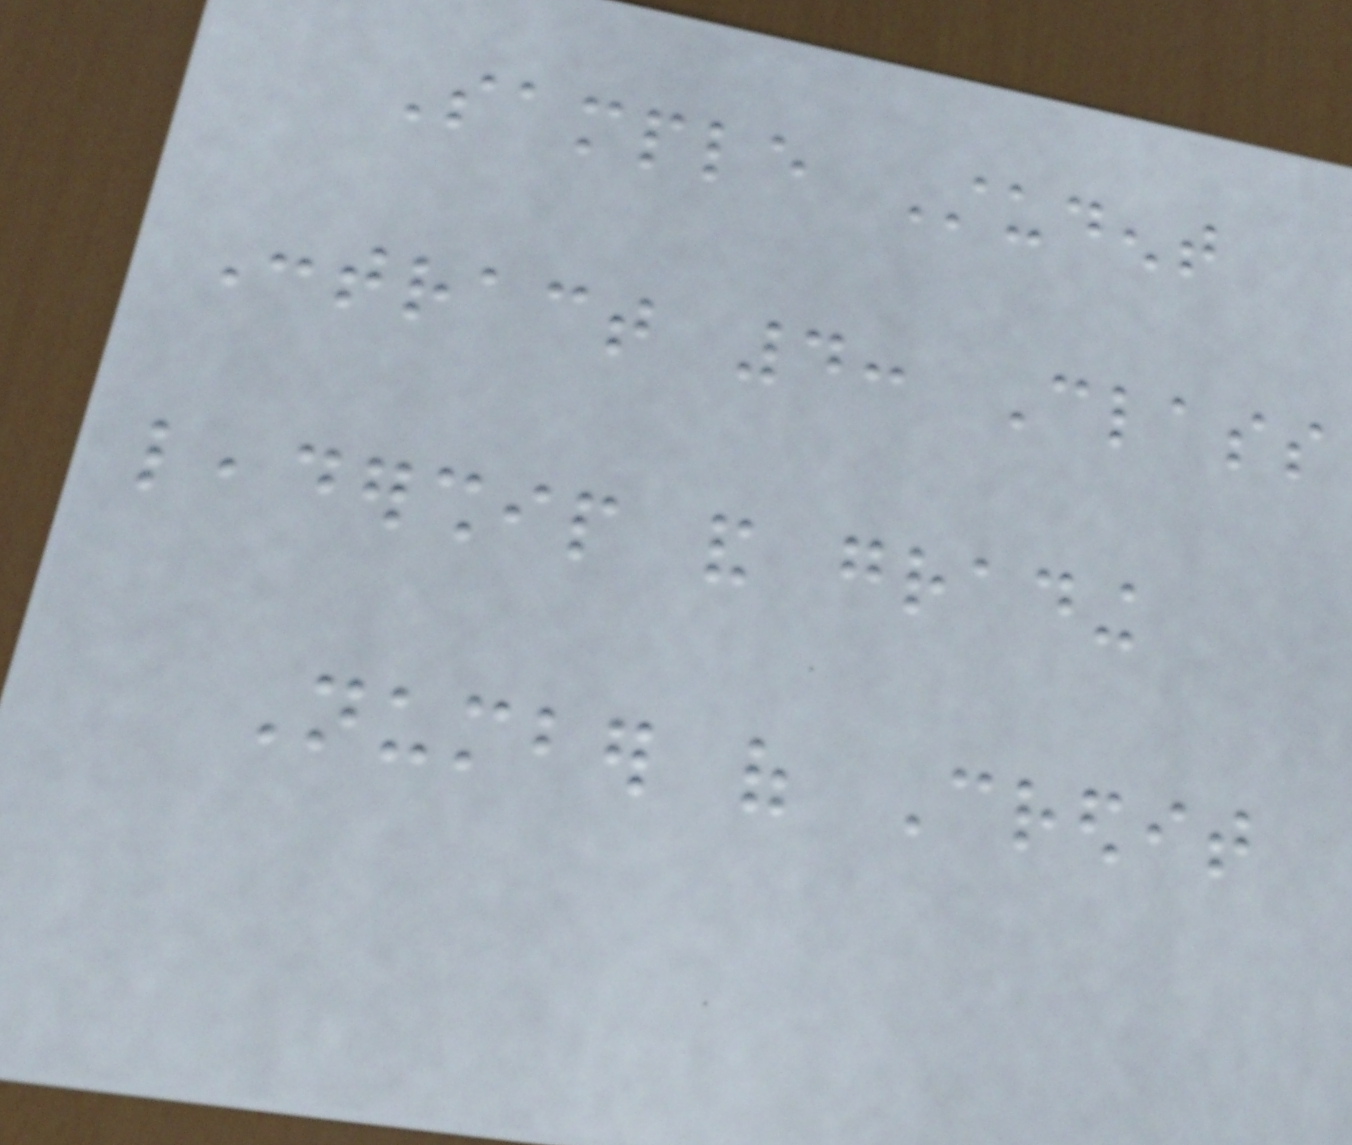Sample Student
Contract 4: Class
leadership and grading
Number of Credit
